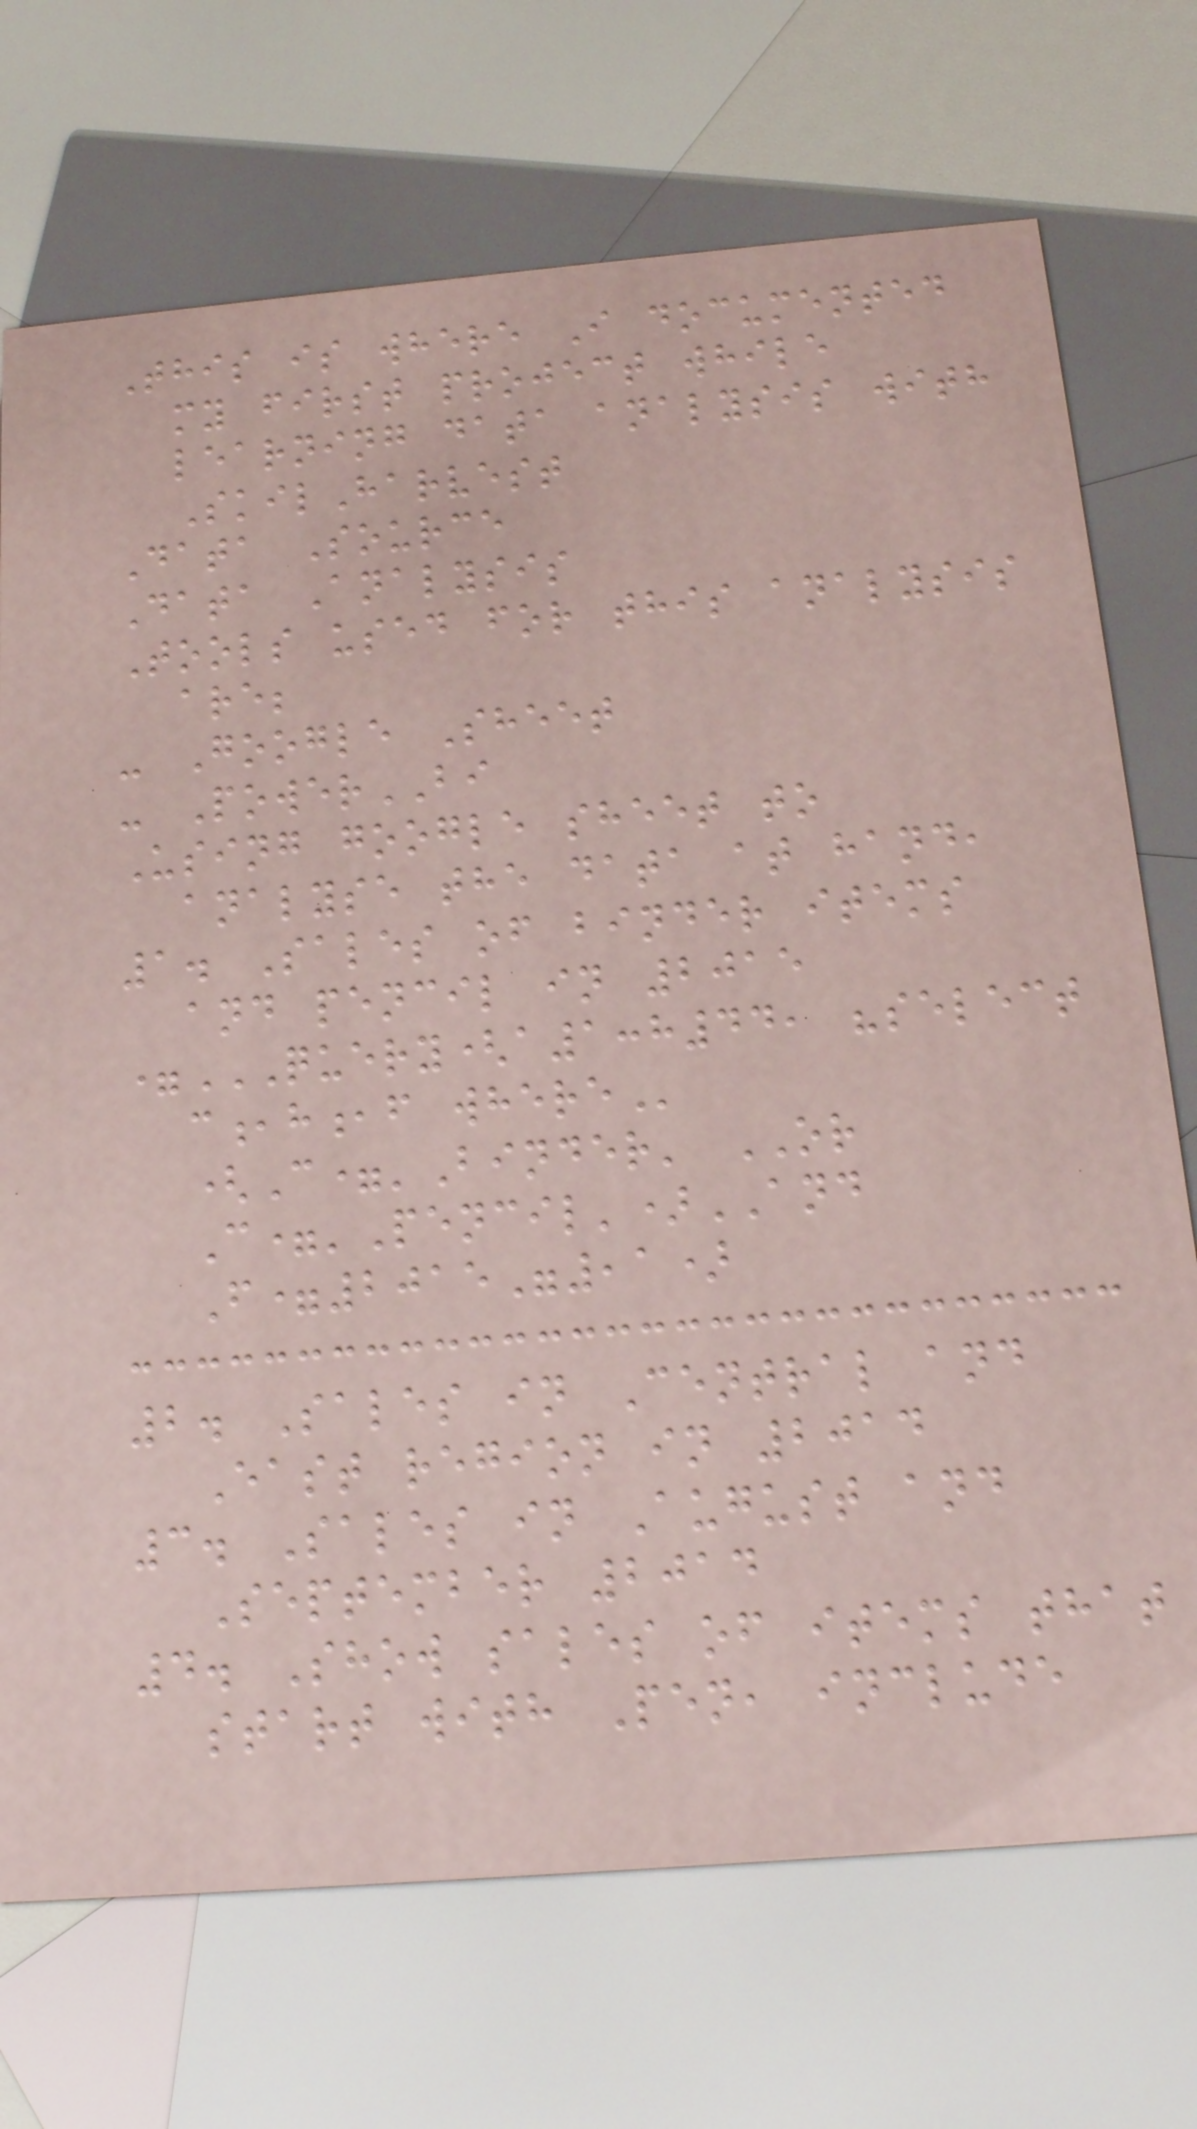This is where I documented
my first project while
learning data analysis with
SkilHarvest
Data Source
Data Analysis
Tools used for this analysis
are;
- Google Sheet
- PowerBI
Using google sheet to
analyse the data at hand,
1. Sales of binder items
and pencil in 2015
=QUERY(A1:H44, "SELECT
C,H,F WHERE
(C='Binder' OR
C='Pencil')AND
F=2015",1)
2. Sales in Central and
East region in 2014
3. Sales in August and
September 2014
4. Show sales of items that
start with Pen, include
